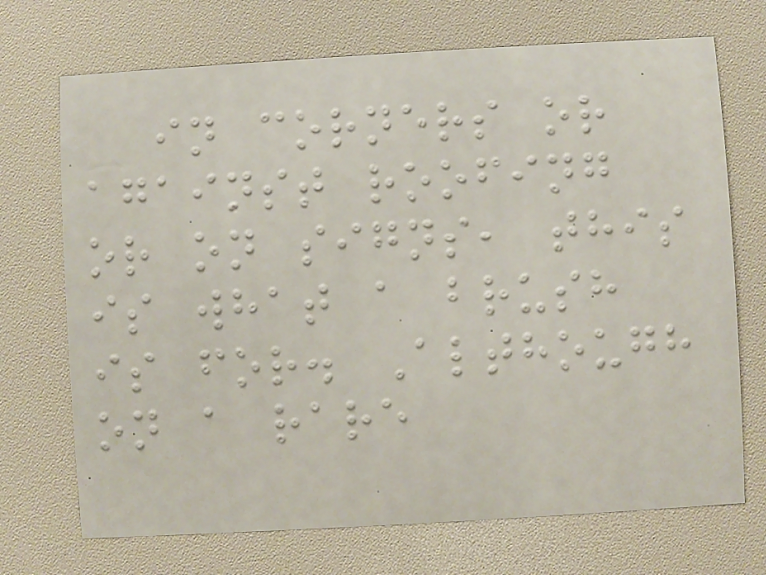in corners or
against roofing
or on signs, this
is what a brush
is for. Although
on a rare
